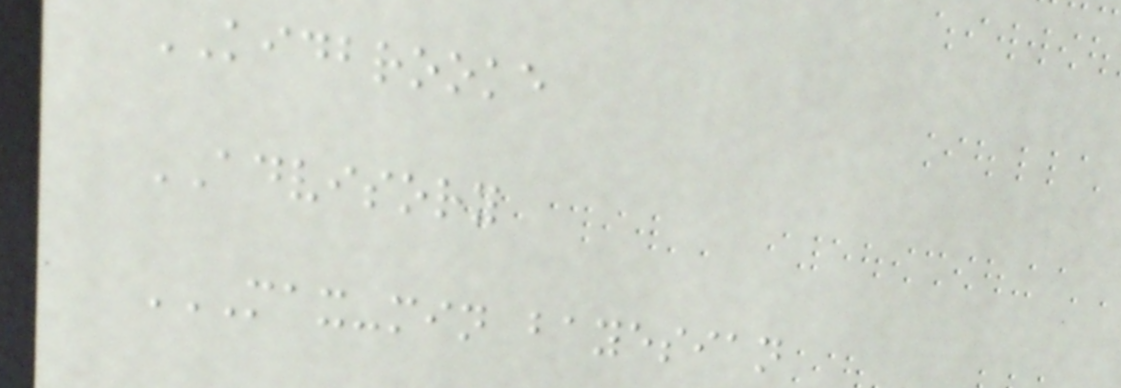KIDBROOKE
ADVISORY
MAX-MIN BAYESIAN
